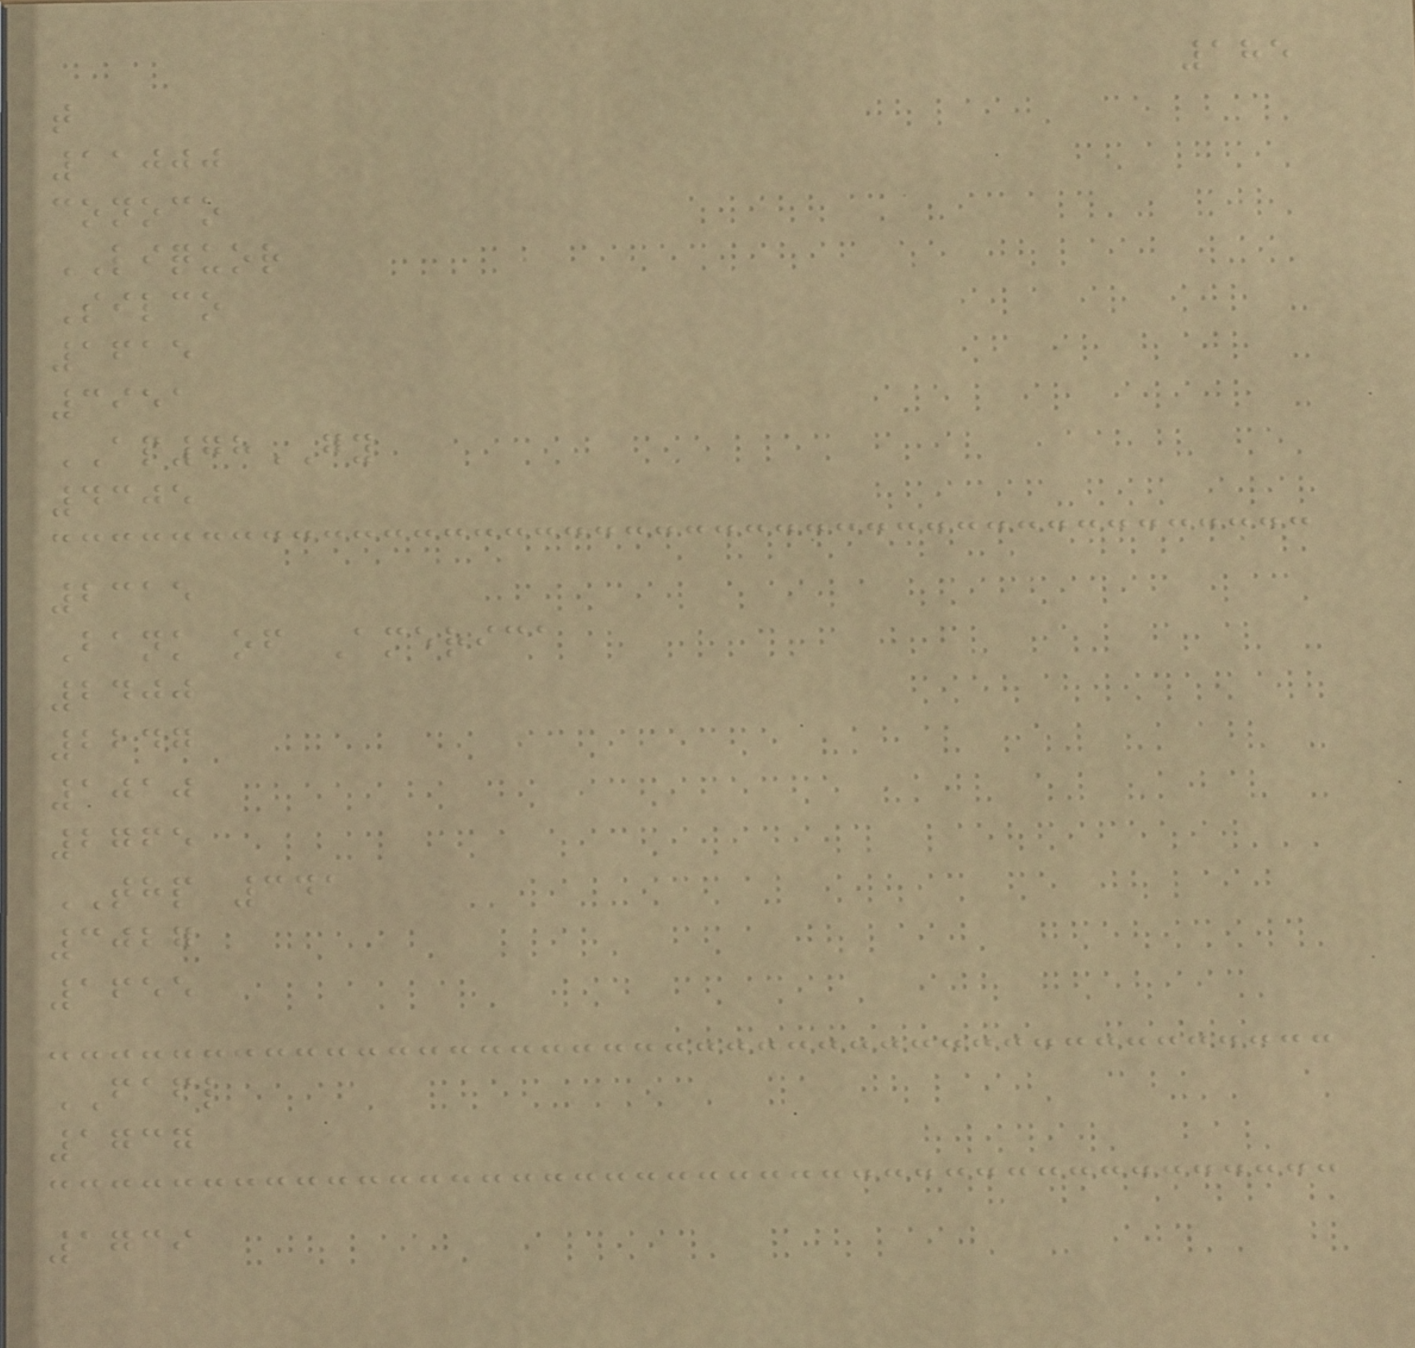185
t
11000
conoco
LIQUOR
Silco
1615
3951
AP78GY
4305
2315
Bank of America
2400
2247
1010
2765
THP 341
3027
1655
FAFL
1737
1739
